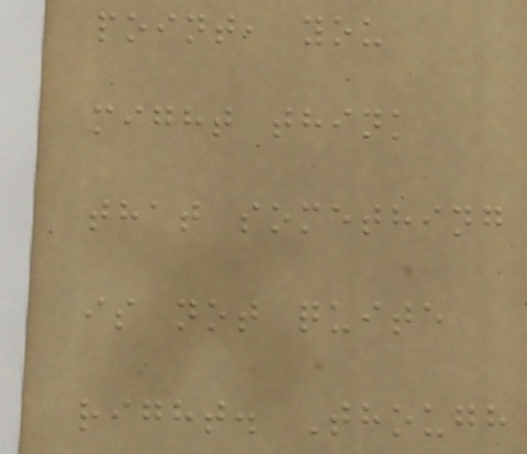point, you
might think
that something
is not quite
right. Though
